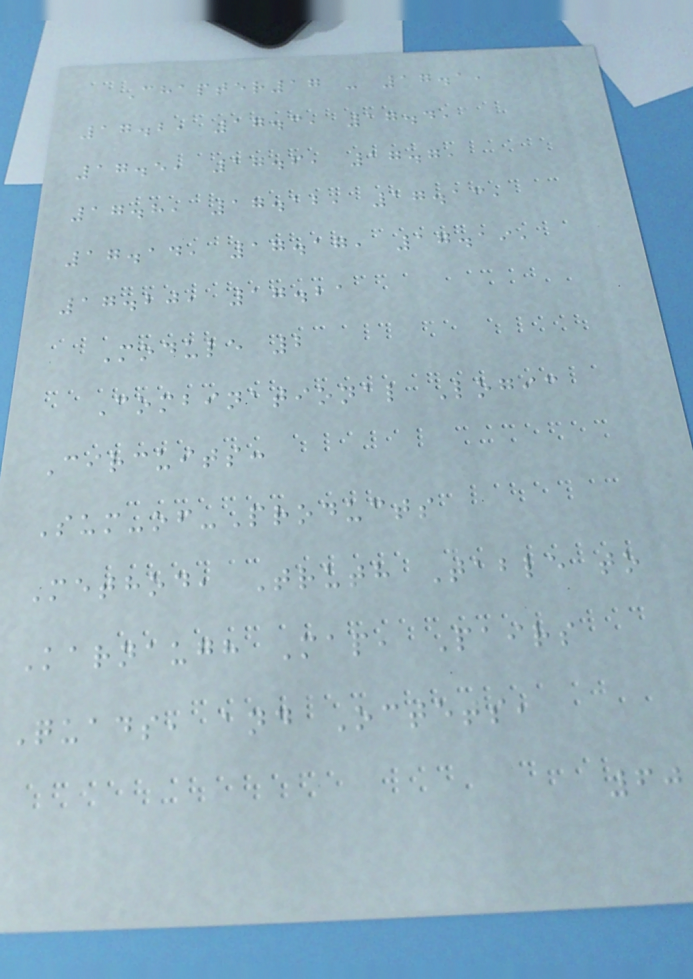Chapter17 - 17.1,
17.2, 17.3, 17.4,
17.5, 17.6, 17.7,
17.8, 17.12, 17.13,
17.14, 17.17, 17.19,
17.20, 17.21
Module 2
Combinational Logic
Circuits:
Sum-of-Products
Method, Truth Table to
Karnaugh Map, Pairs
Quads, and Octets,
60
